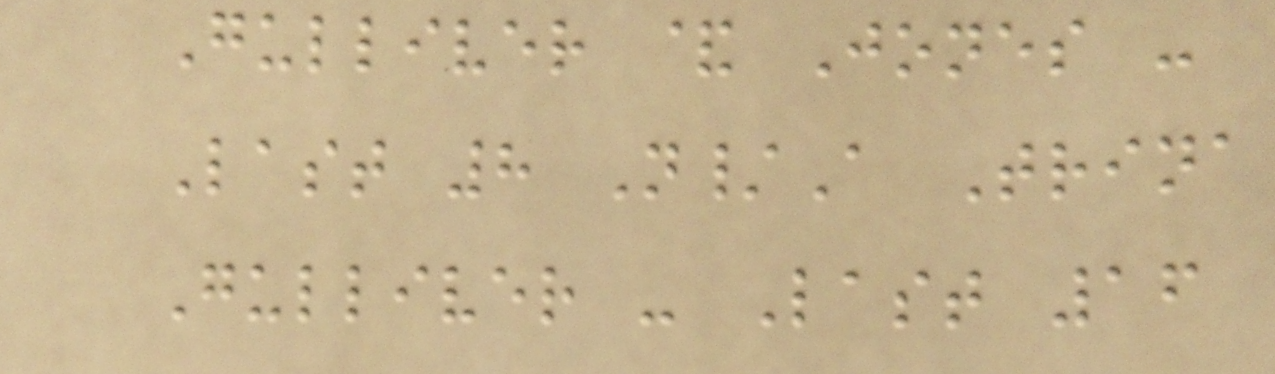Gulliver & Jones -
Last 8 N/A Trina
Gulliver - Last 16
